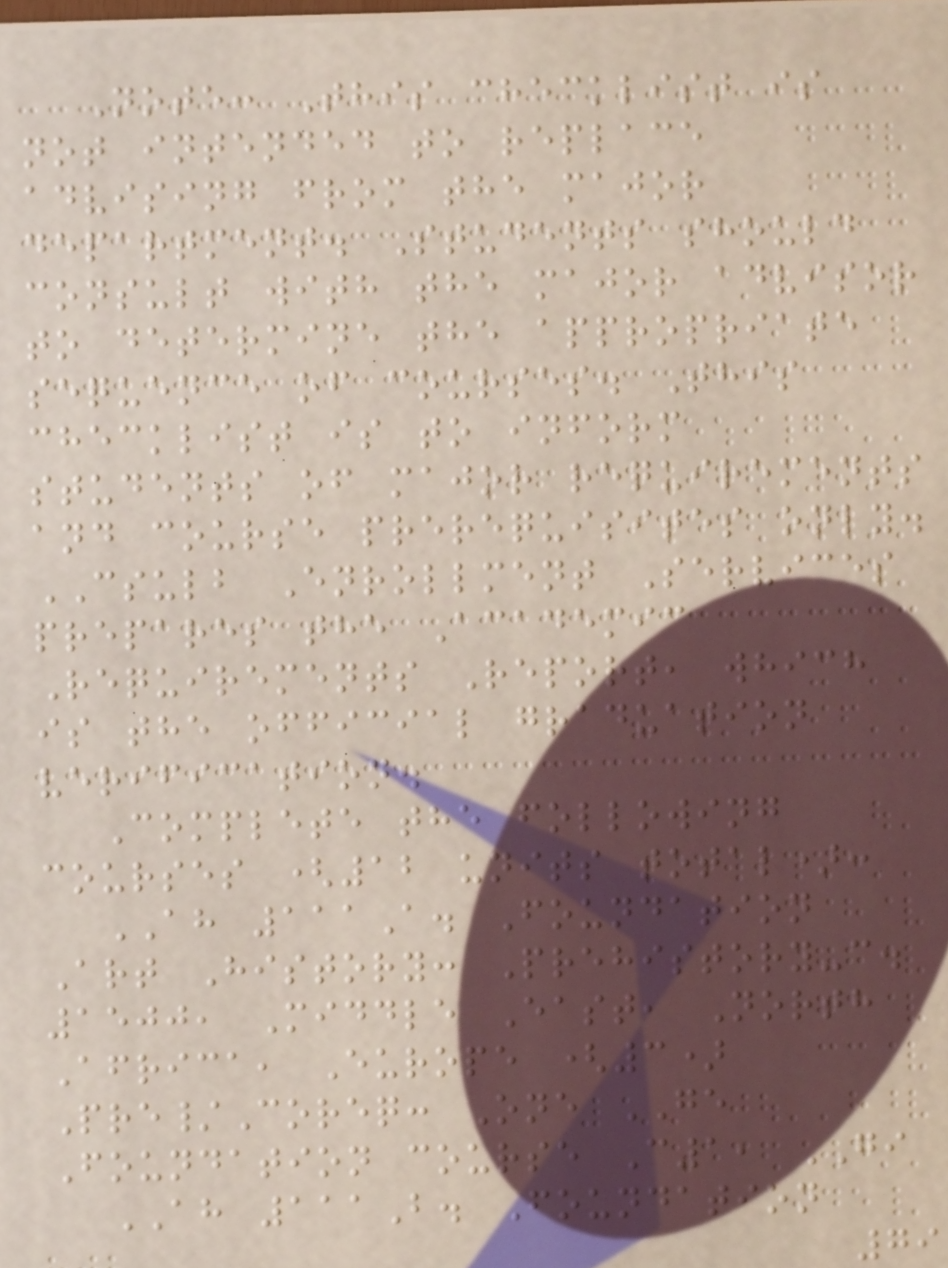Note: This checklist is
not intended to replace
advising from the major
department. Students should
consult with the major advisor
to determine the appropriate
sequence of courses. This
checklist is to inform
students of major requirements
and course prerequisites only.
CSULB Enrollment Services
prepares the Academic
Requirements Report, which
is the official graduation
verification.
Complete the following
courses (12 units total):
AH 111A. Foundation
Art History: Prehistory-c.
1500, Middle East, North
Africa, Europe (3)
Pre/Coreq: One GE
Foundation course C1, GI
AH 111B. Foundation
79
